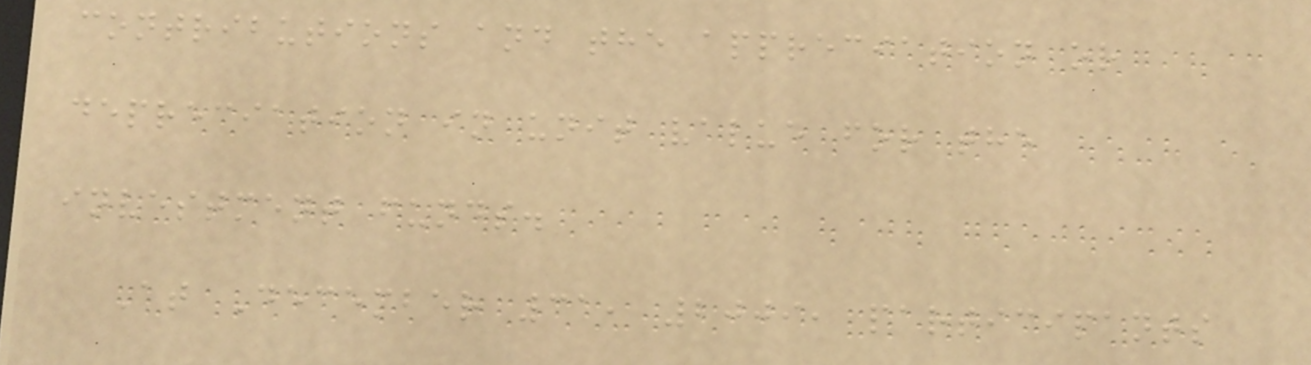contributions and the appreciation or
depreciation in unit value for the
investment funds.
At December 31, 2009, participants
